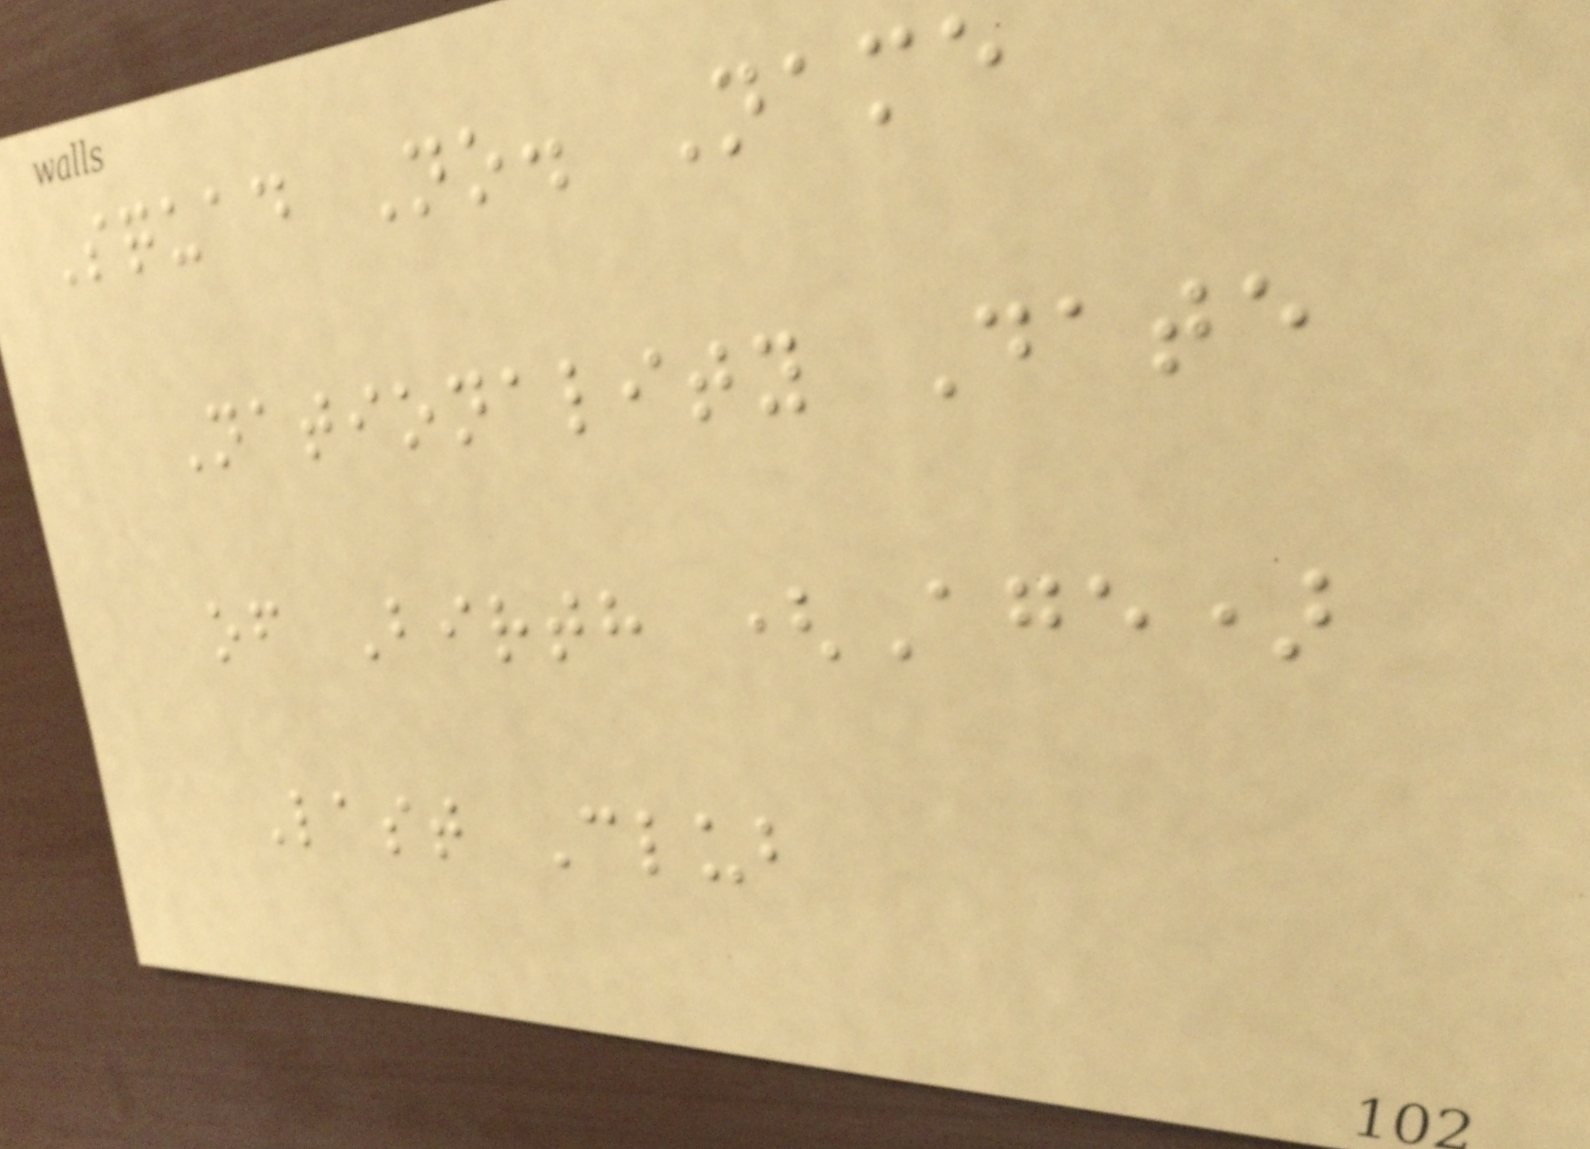Squad No. Name
Nationality Date
of Birth (Age)
Last Club
